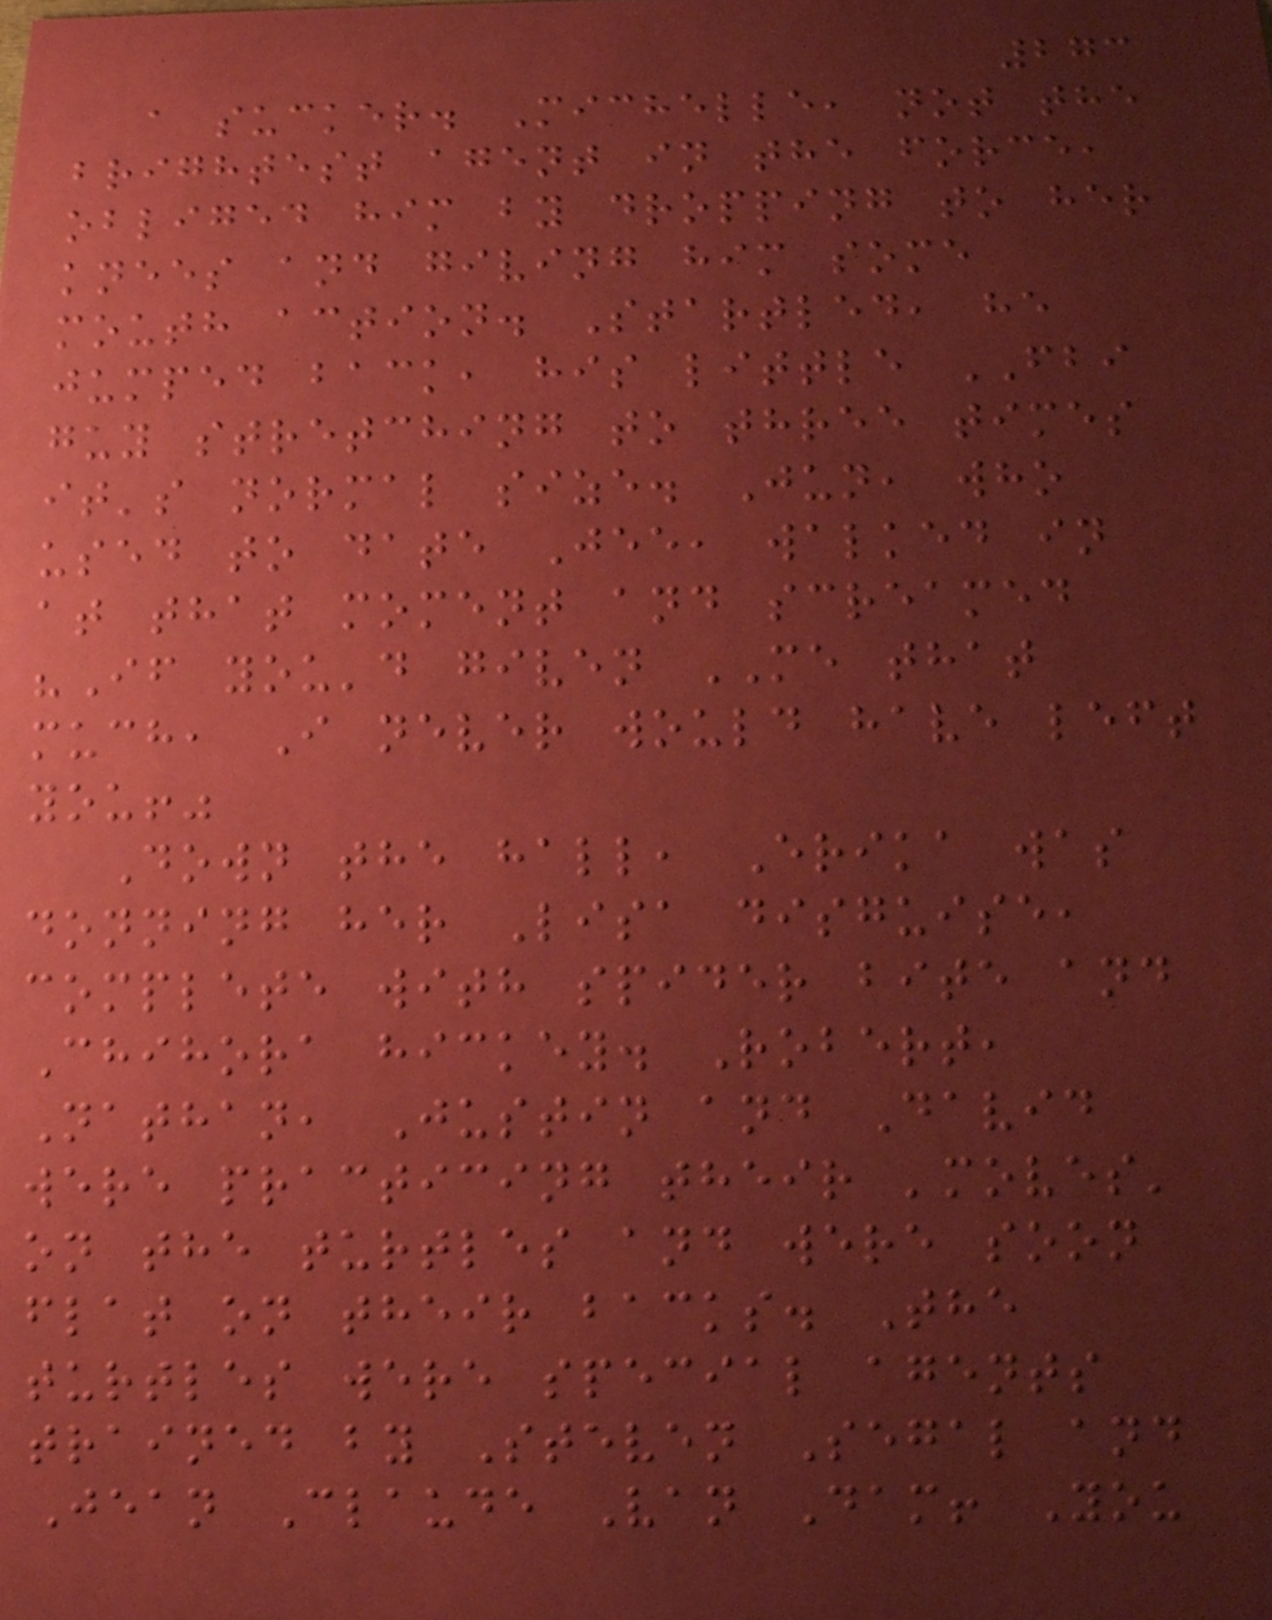273
a sucker. Michelle, not the
brightest agent in the force,
obliged him by dropping to her
knees and giving him some
mouth action. Startled, he
jumped back, his little FBI
guy stretching to three times
it's normal size. Jun, who
used to date Jee, walked in
at that moment and screamed
"If you'd given ME that
much, I never would have left
you!"
Down the hall, Erika was
donning her Lisa disguise,
complete with spider bite and
Chihora hickey. Robert,
Nathan, Justin and David
were practicing their 'moves'
on the turtles and were soon
flat on their backs. The
turtles were special agents
trained by Steven Segal and
Jean Claude Van Dam! You
